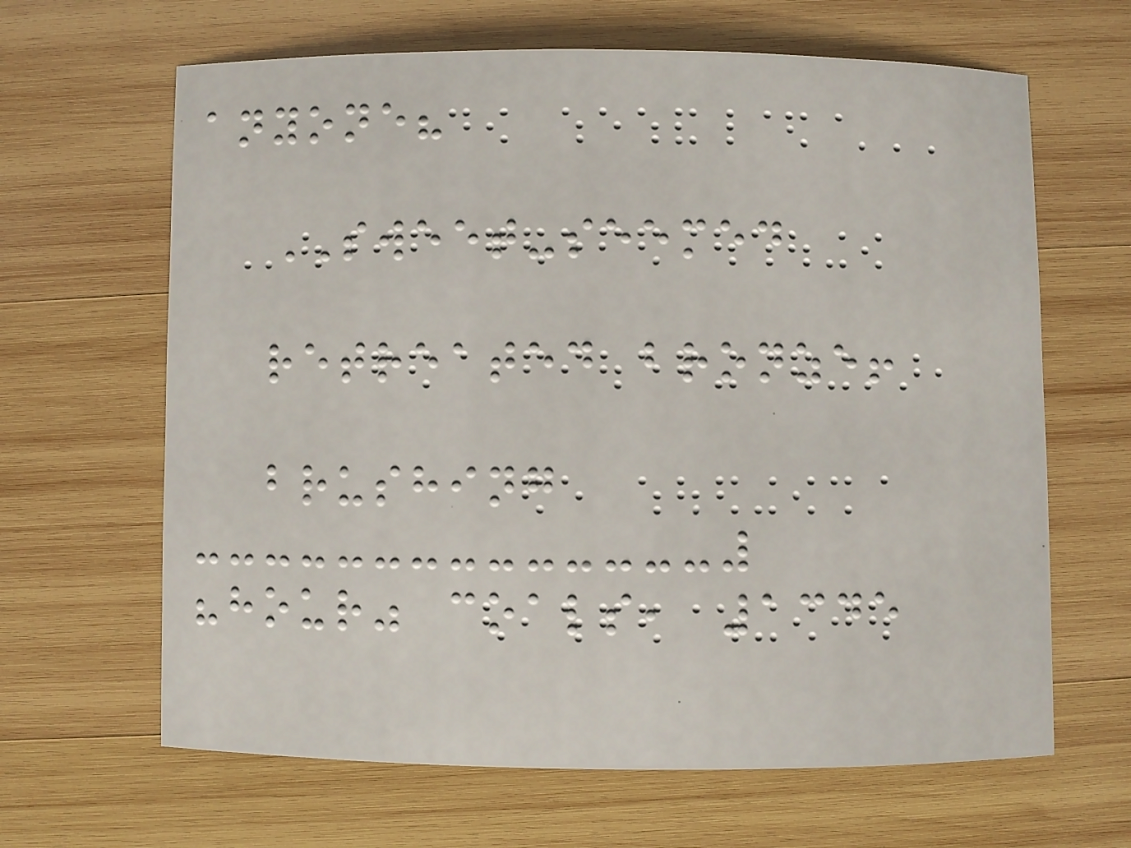anyone?
SWEET-seemed
retreated bronze!
brushing
"hour" coals, 1345
